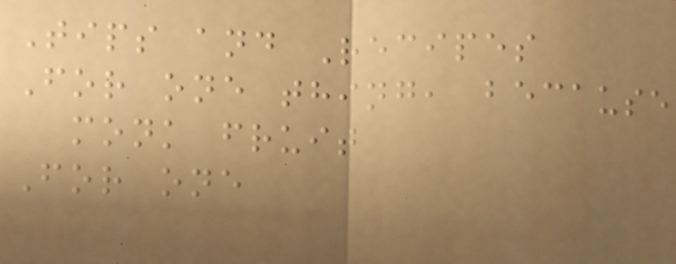Tips and Recipes
For one thing, because
monk fruit
For one
